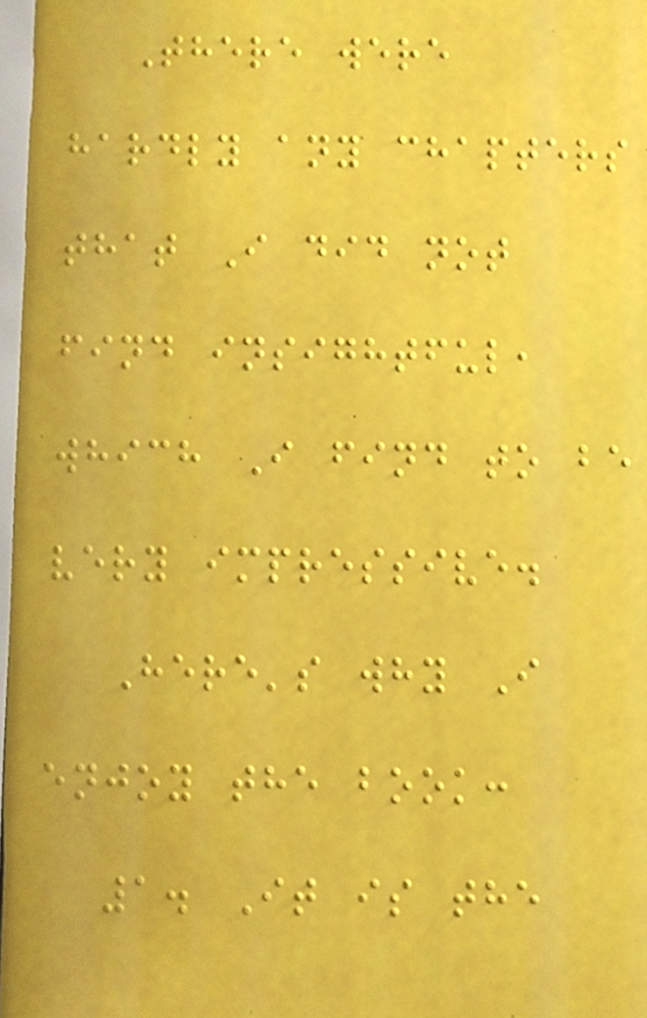There were
hardly any chapters
that I did not
find insightful,
which I find to be
very impressive.
Here's why I
enjoy the book:
1. It is the
